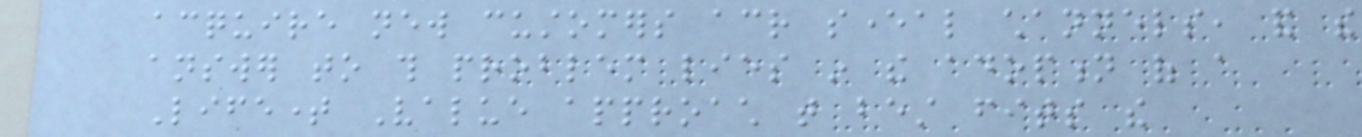acquire new customers across several channels, and the
answer to this problem lies in the adoption of a
Lifetime Value approach that best fits the
